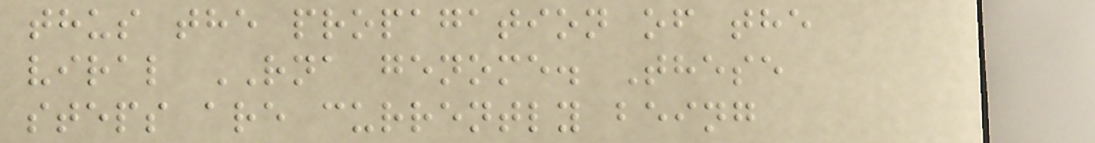thus the propagation of the
viral RNA genome. These
steps are currently being
